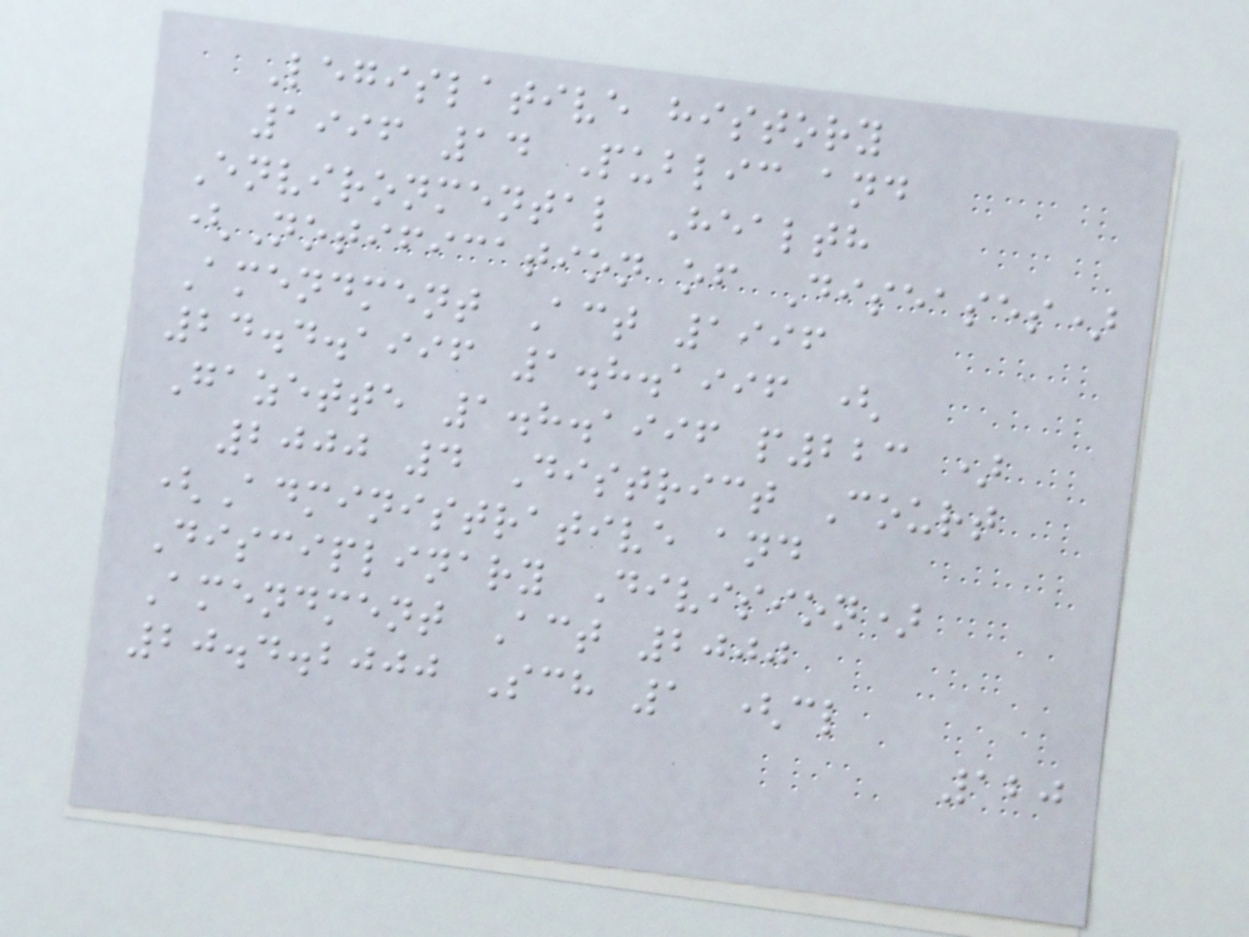Legislative history
1996 14 Public and
Environmental Health
(Notification of Diseases)
Amendment Act 1996
24.4.1996 1.8.1996 (
Gazette 1.8.1996 p223 )
2000 4 District Court
(Administrative and
Disciplinary Division)
Amendment Act 2000
20.4.2000 Sch 1 (cl
120
